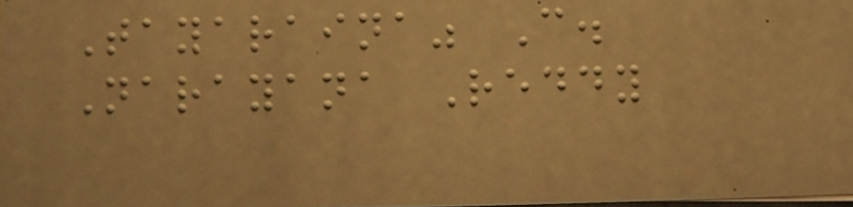Tayaraina" C.
Narayana Reddy
